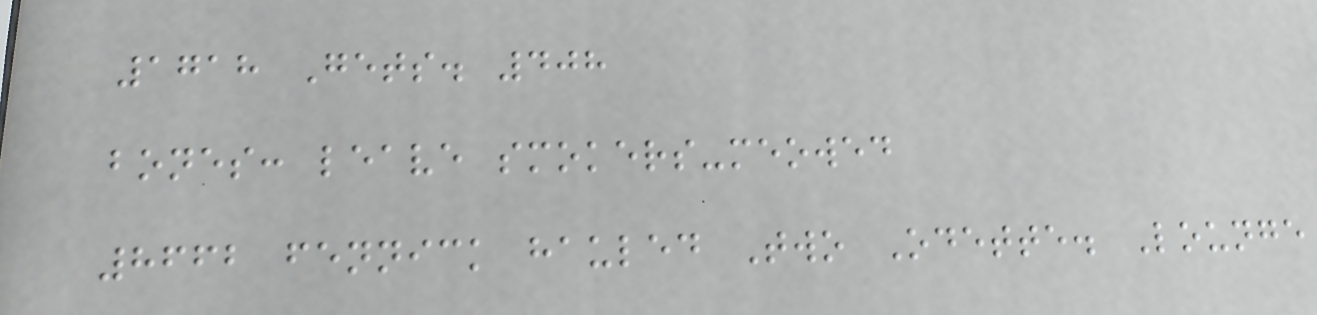1718 Gets. 408
bones: leave smokers-meowed
8662 fennick hauled Two Odette. Lounge
